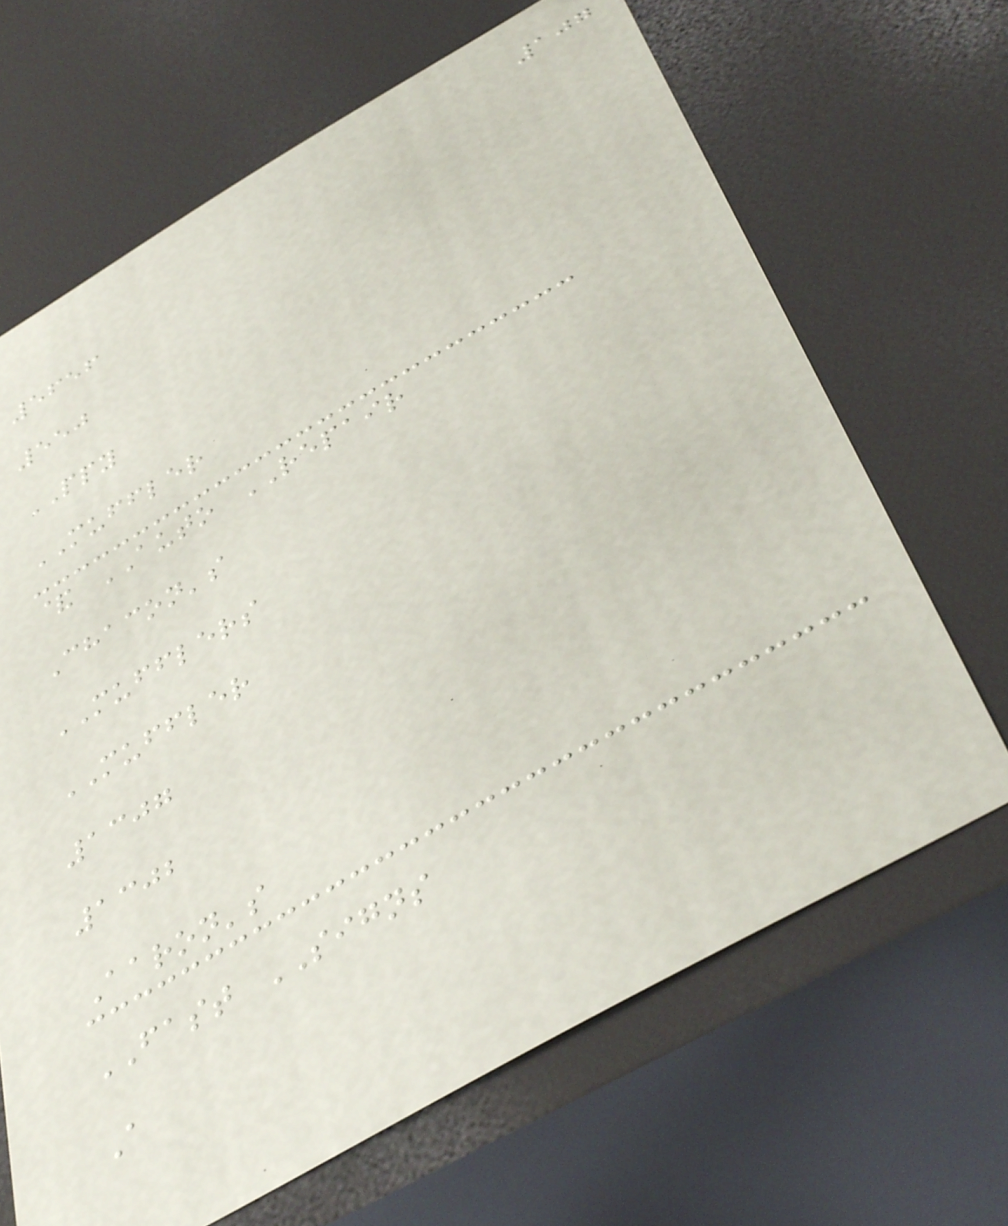107
5656
550
PPY
MUFFLER
& AUTO REPAIR
Chacon's
MUFFLERS
MUFFLER
1307
1302
Aaron's
FAST SIGNS
A
